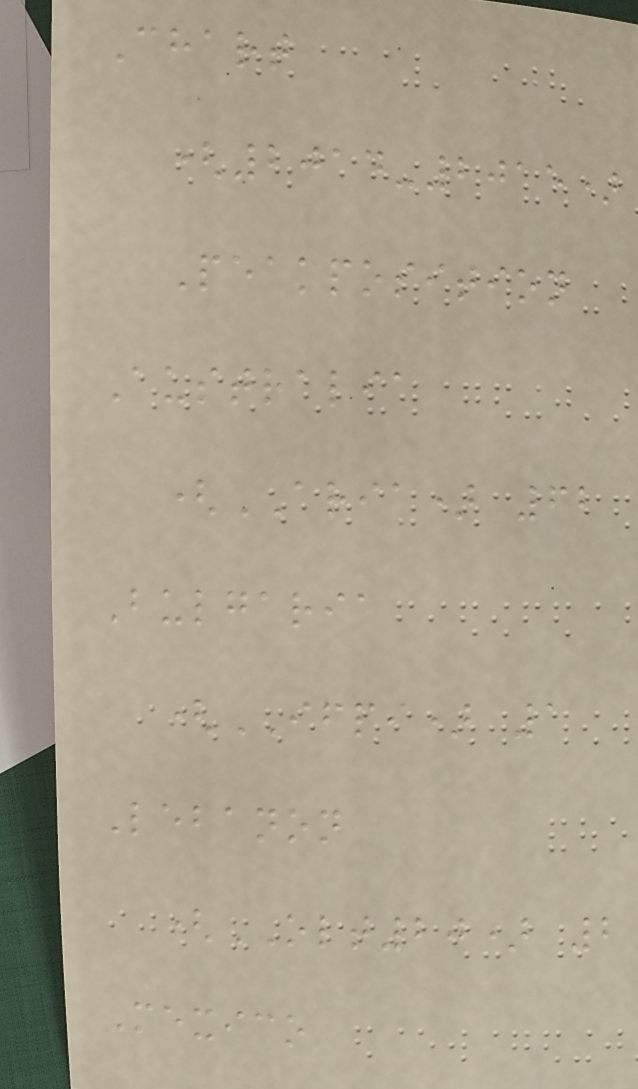Chart
(2014-2015)
Peakposition
Australia
(ARIA) 62
Bulgaria
(IFPI) 1
Lebanon
(OLT20) 2
Mexico
